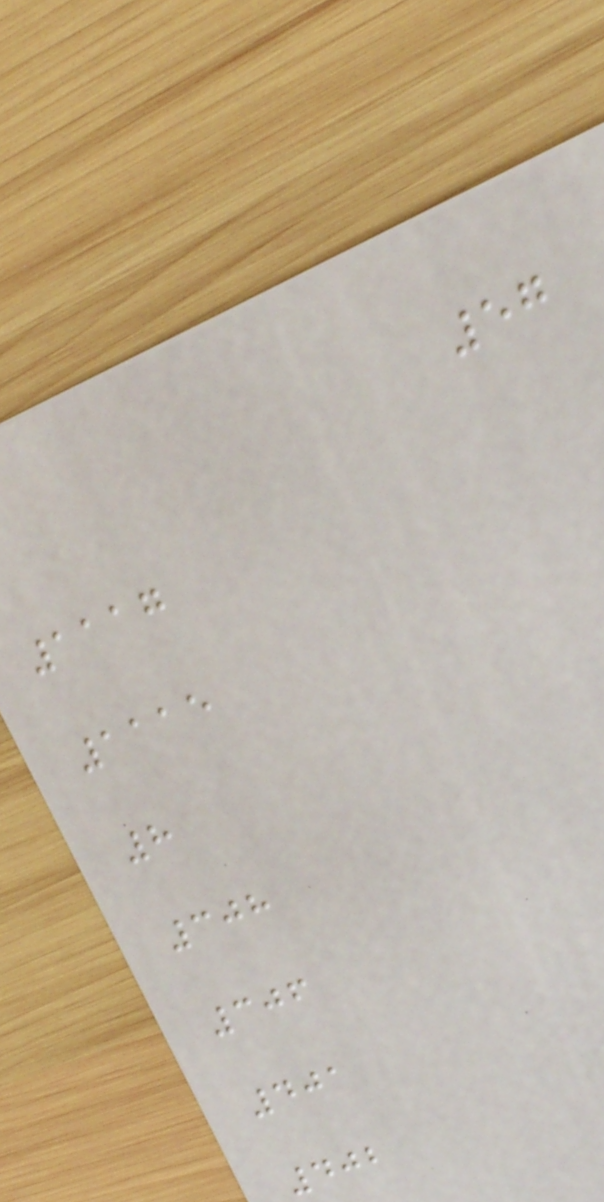57
1117
1115
8
308
306
401
402
